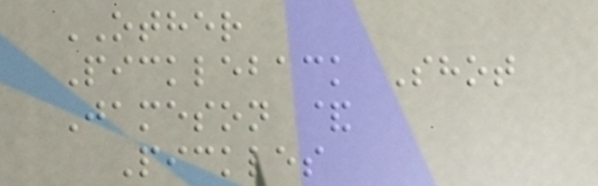OTHER
Pickleback Shot
Jameson &
Pickles
